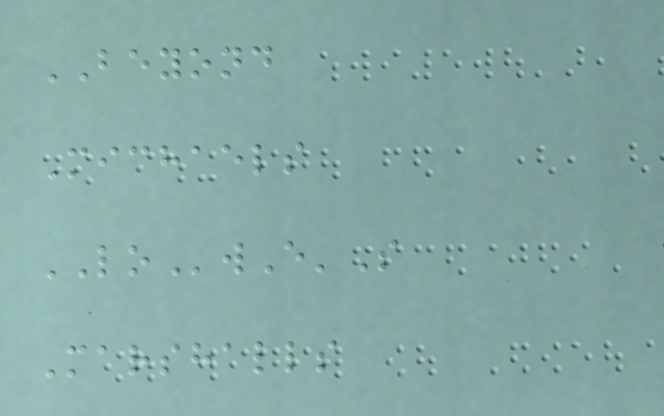BEYOND
Michaels
LOwE'S
Marshalls
